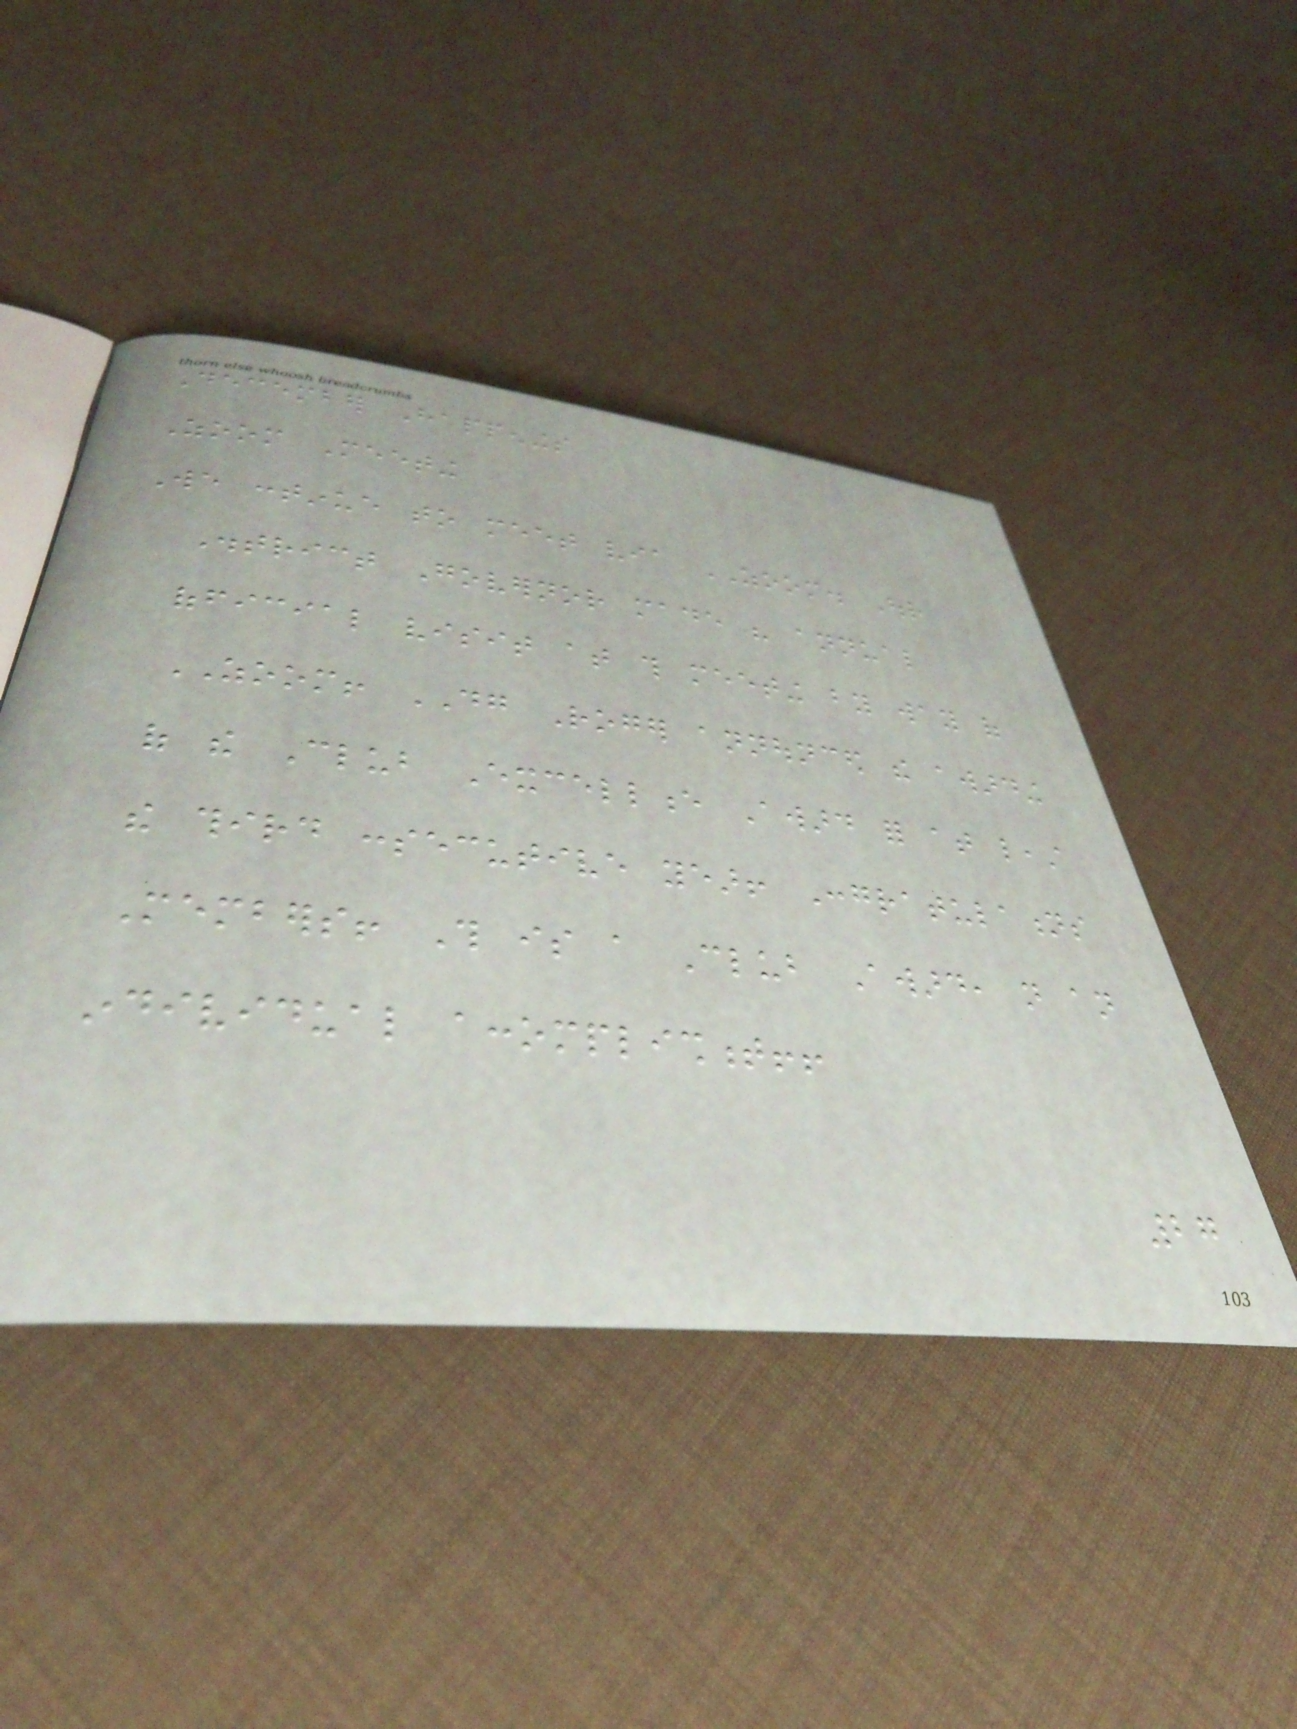December Happenings
Zoom Meeting
We continue to meet via ZOOM. Our
District Governor made his annual
official visit at this meeting by way of
ZOOM! DG Roger announced the awarding
of the Club Excellence Award for at least
the third consecutive year! Congratulations
Members! This is a Club Award, not an
individual accomplishment!!
27
